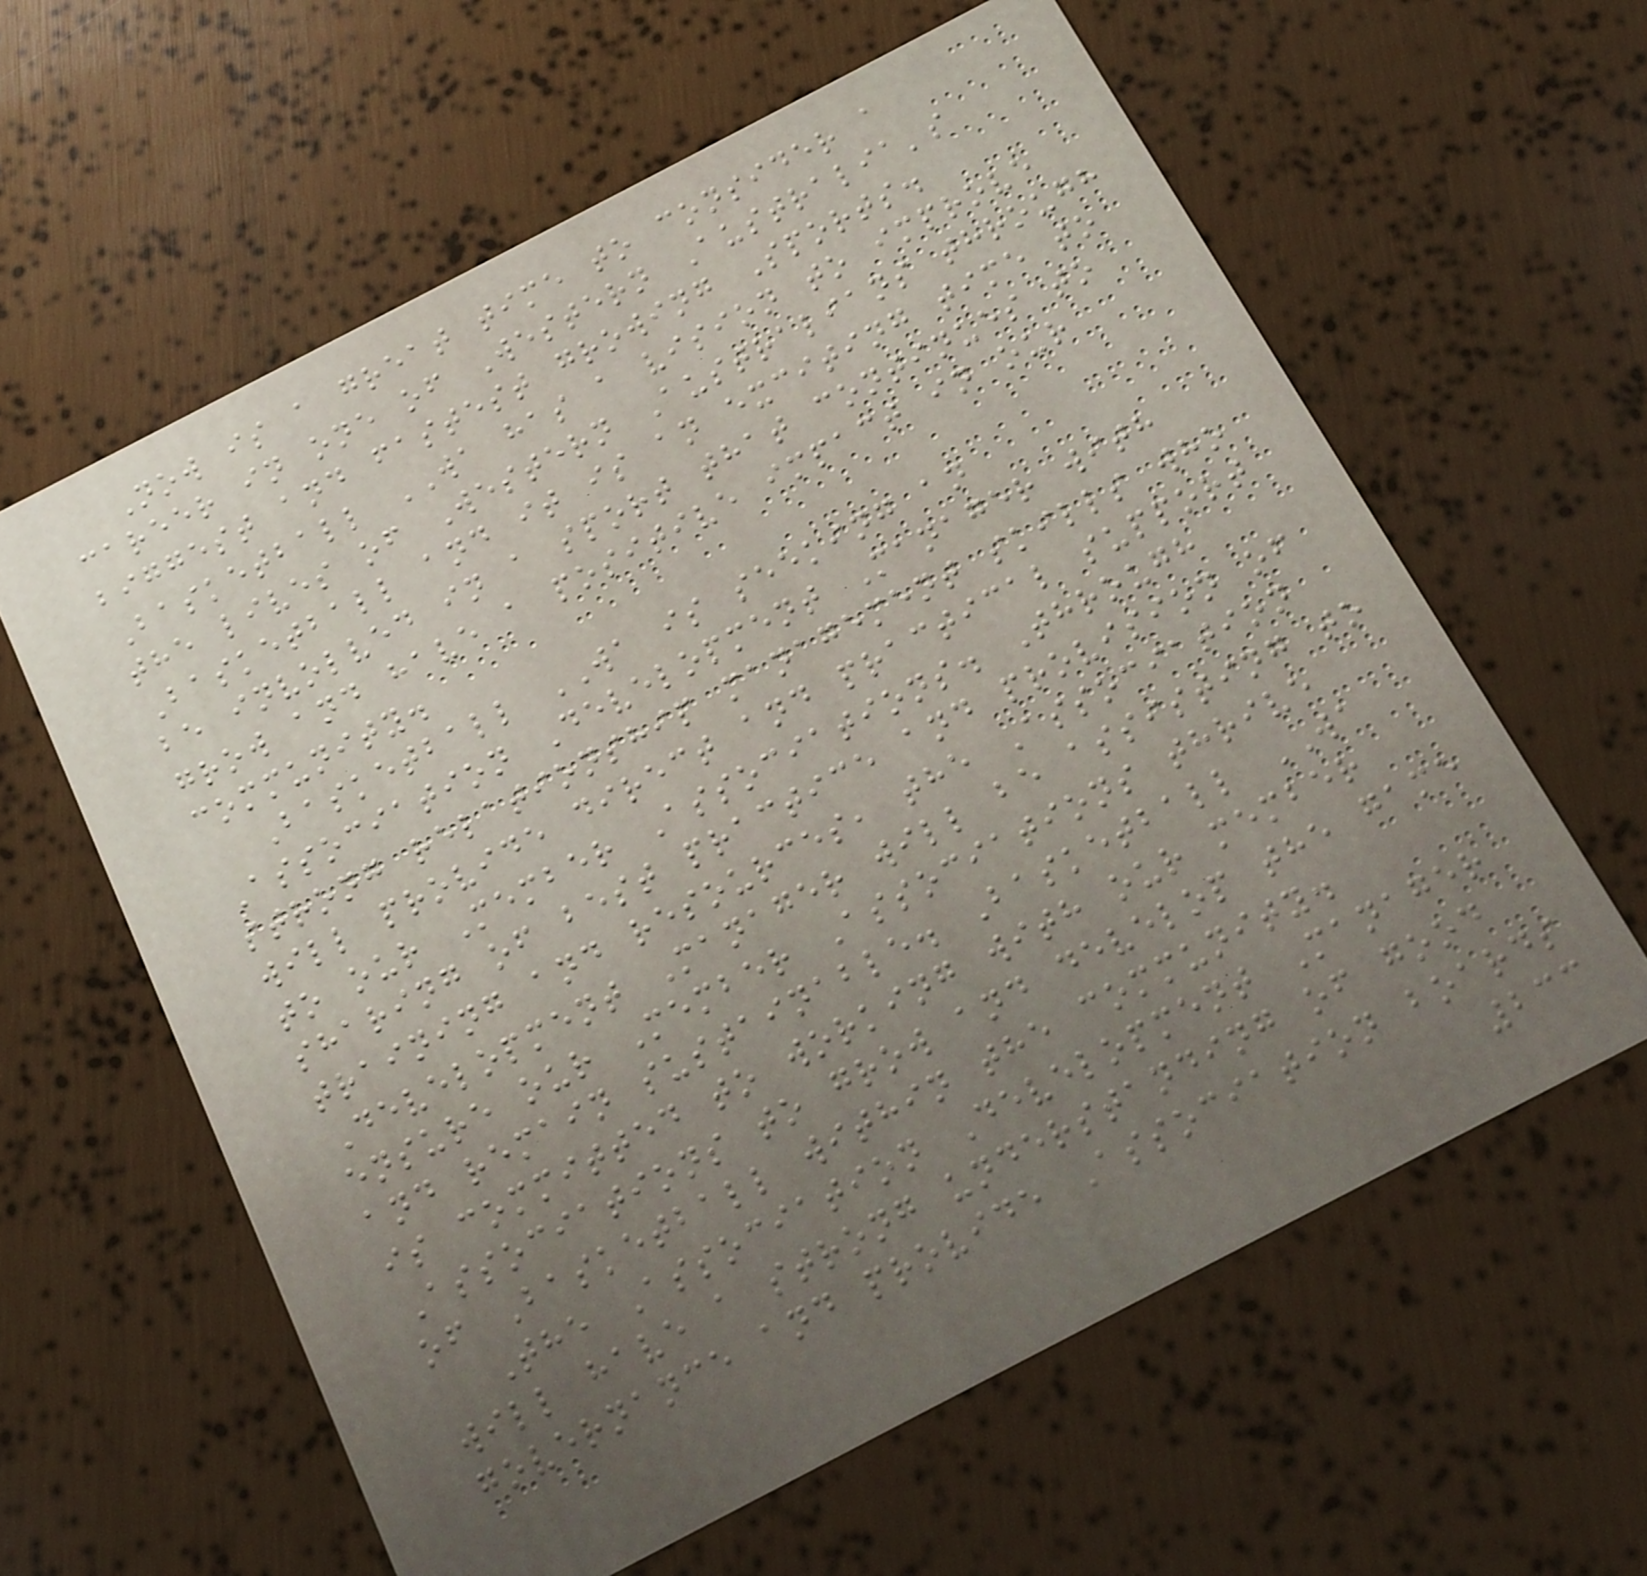Now is a great time to consider a
career in one of Western Australia's
biggest and fastest growing Sports.
Basketball WA has a vision to improve
the lives of Western Australians through
Basketball and it is an exciting time to
be involved in a sport that continues to
grow and have a positive impact in our
community.
Basketball WA is seeking an
Association Development Manager with
strong relationship management skills who
will provide direct and practical support
to our Member Associations. Through
sharing of best practice and provision of
training and resources, the Association
Development Manager will be assisting to
ensure our Member Associations thrive
and remain sustainable. Basketball WA
is committed to working with our member
Associations to grow and develop the game
of Basketball within the community.
The Association Development Manager
will have a strong understanding of good
governance and provide Association boards
233
